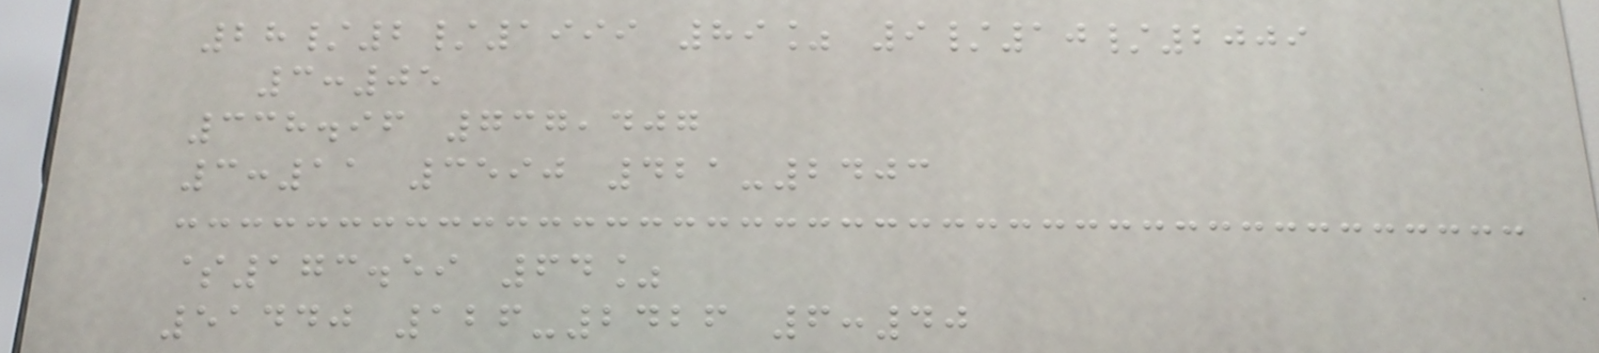28/2/1999 89% 9/10/2009
3:05
338.96 737,407
3:11 3590 421-2403
$173.59 64%
51440 126-2426 6:40
